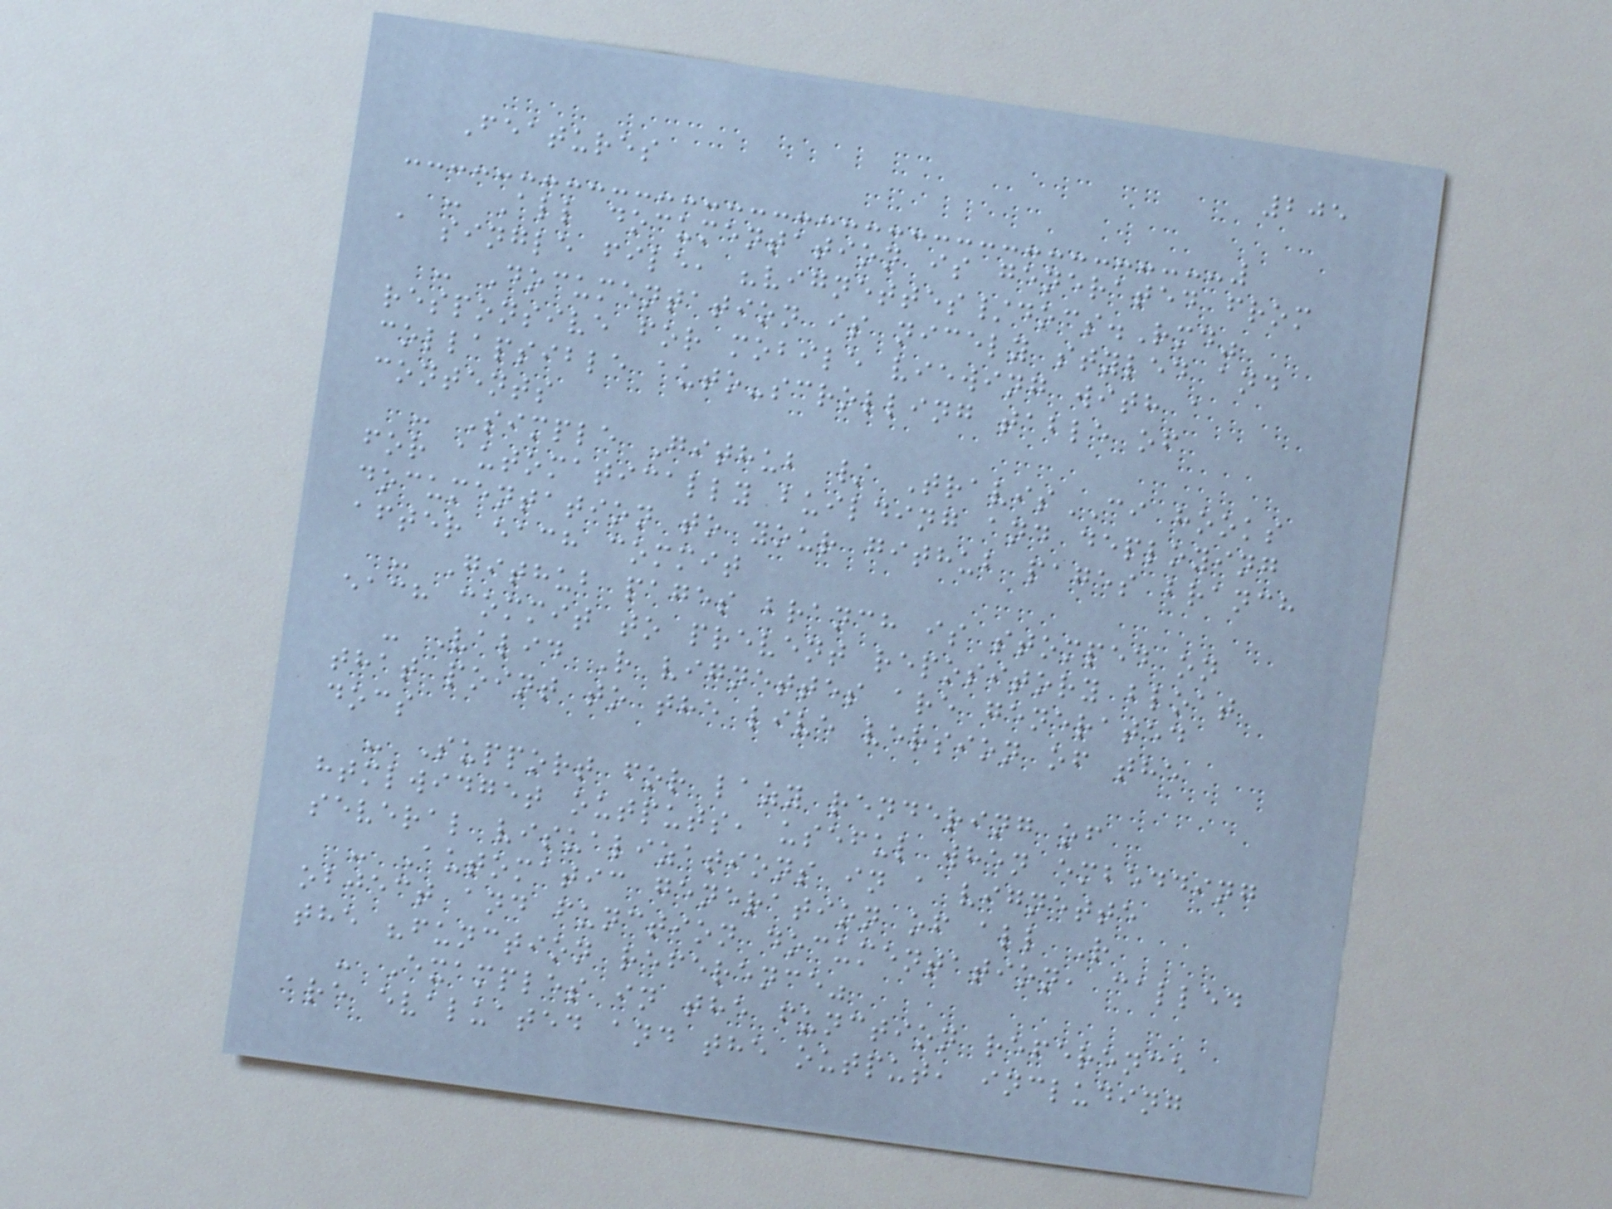205
Features
- All documentation is generated from
a single file, "vignettes/docs.Rmd"
- Documentation is nicely styled and
responsive for mobile viewing with a
collapsible auto-scrolling table of
contents
- Simple Github / TravisCI hooks
for automatically building and deploying
documentation to your github pages branch
after each commit
- Github pages branch is stomped on
each commit to prevent repository bloat
- Valid R vignettes are generated
that point to the live version of the
docs
- Support for lazy rendering of
htmlwidget outputs, useful when embedding
several visualizations in a vignette
- Automatic generation of all R
object and function documentation, called
the "function reference"
- Examples in the function reference
are evaluated and the output, including
